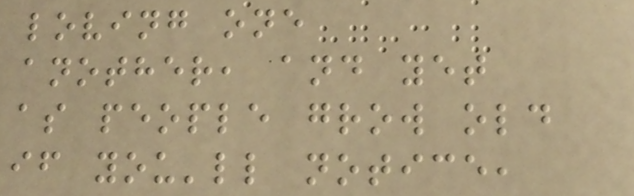loving one
another, and yet
as people grow old
if you'll notice,
